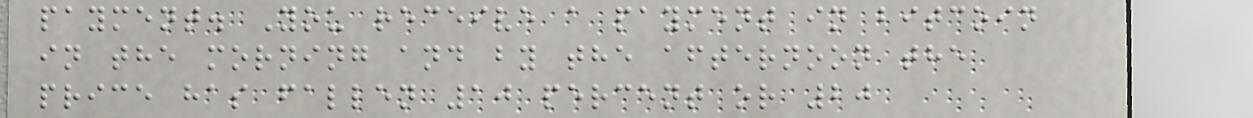payment. You receive a payment in bitcoin
in the morning and by the afternoon the
price has fallen 10 percent or 20
